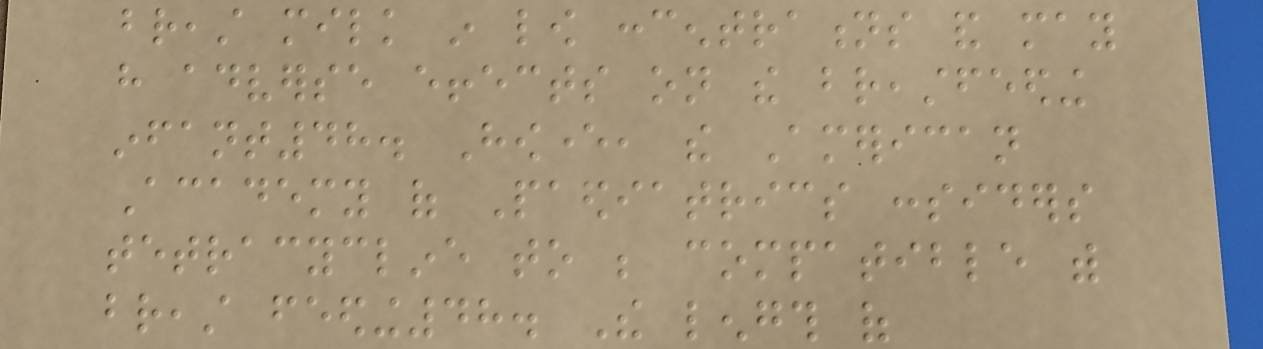breast milk in low concentrations and may
have adverse effects on the breastfeeding
infant48. However, the American
Academy of Paediatrics considers
tetracycline to be compatible with
breast feeding48. The length of
